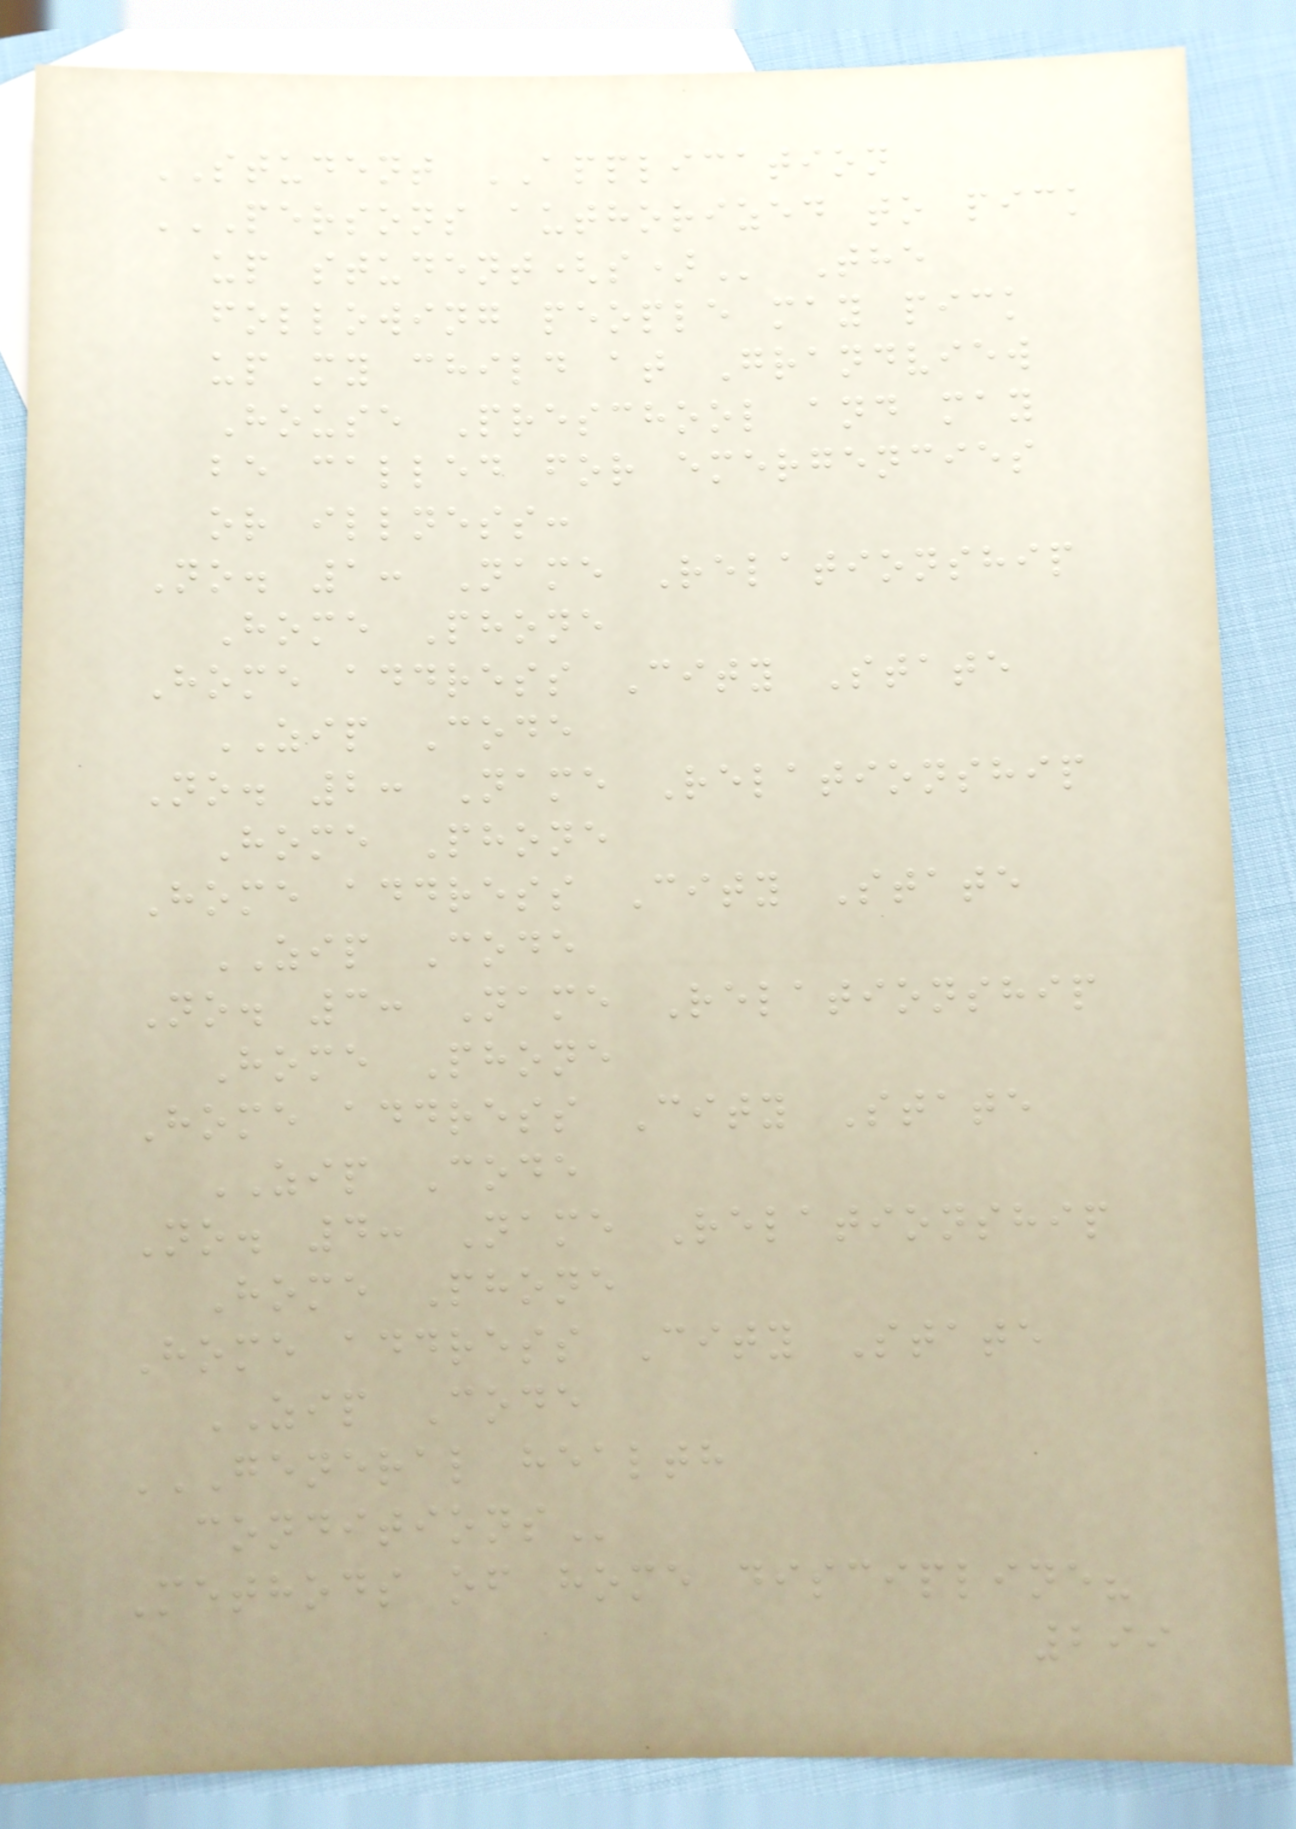STUDENT APPLICATION
PERSONS AUTHORIZED TO PICK
UP STUDENT(S) The
following people may pick
up my child at Grandview
House Preschool and may
be called for emergencies
or illness:
No. 1: Name Relationship
Home Phone
Home address City State
ZIP Code
No. 2: Name Relationship
Home Phone
Home address City State
ZIP Code
No. 3: Name Relationship
Home Phone
Home address City State
ZIP Code
No. 4: Name Relationship
Home Phone
Home address City State
ZIP Code
GENERAL HEALTH
CONDITIONS
Methods of home discipline?
299
